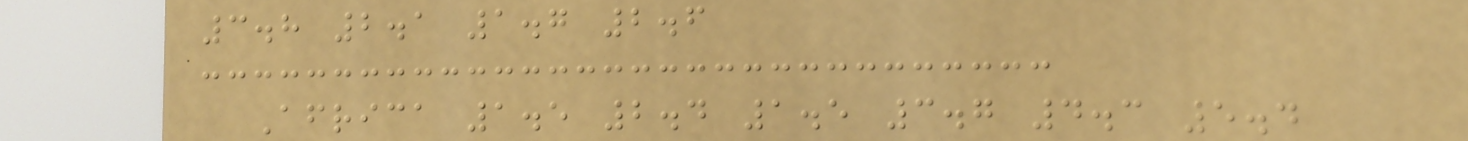3.8 2.1 1.7 2.6
Africa 1.5 2.4 1.5 3.7 4.3 5.4
